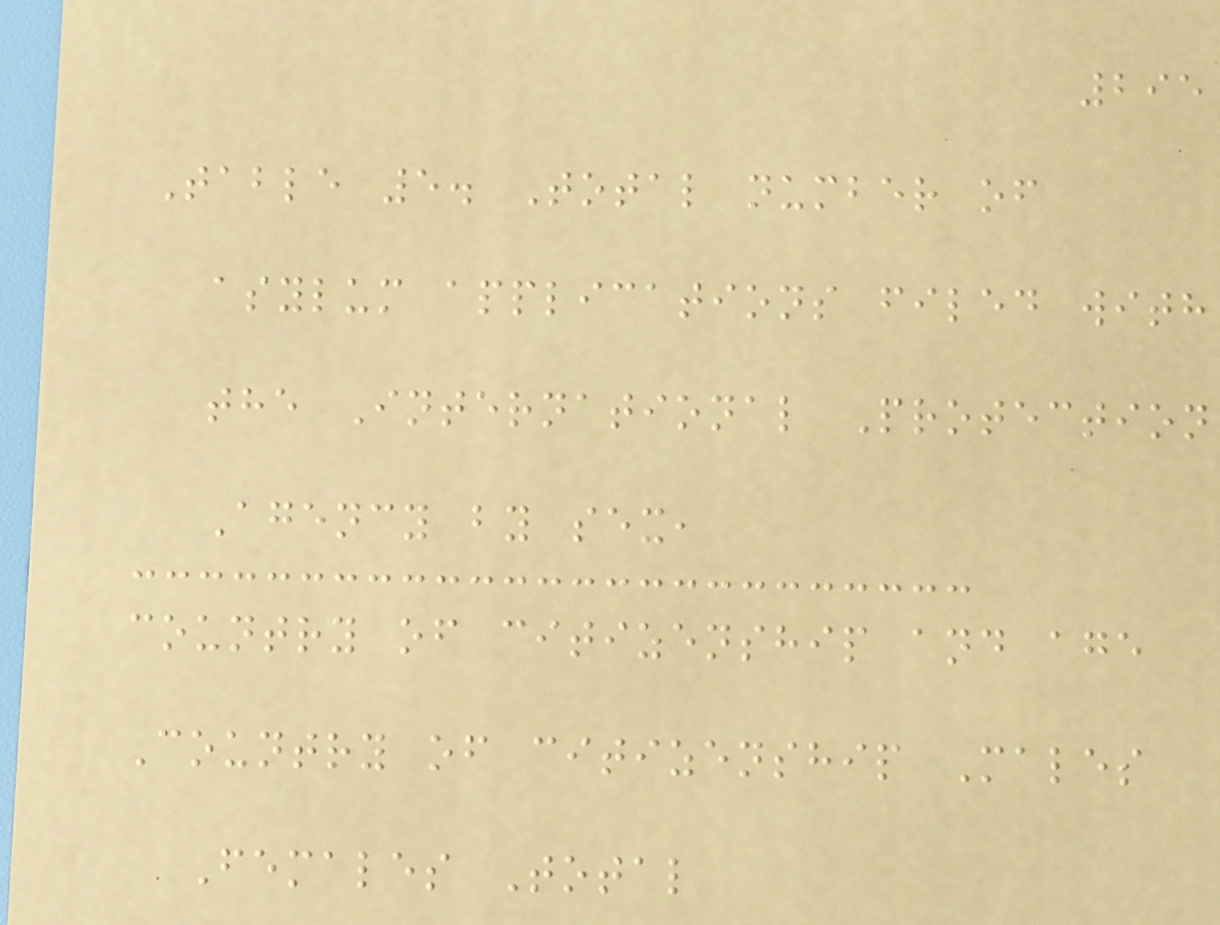295
Table 5. Total number of
asylum applications filed with
the International Protection
Agency by sex,
country of citizenship and age
Country of citizenship Males
Females Total
